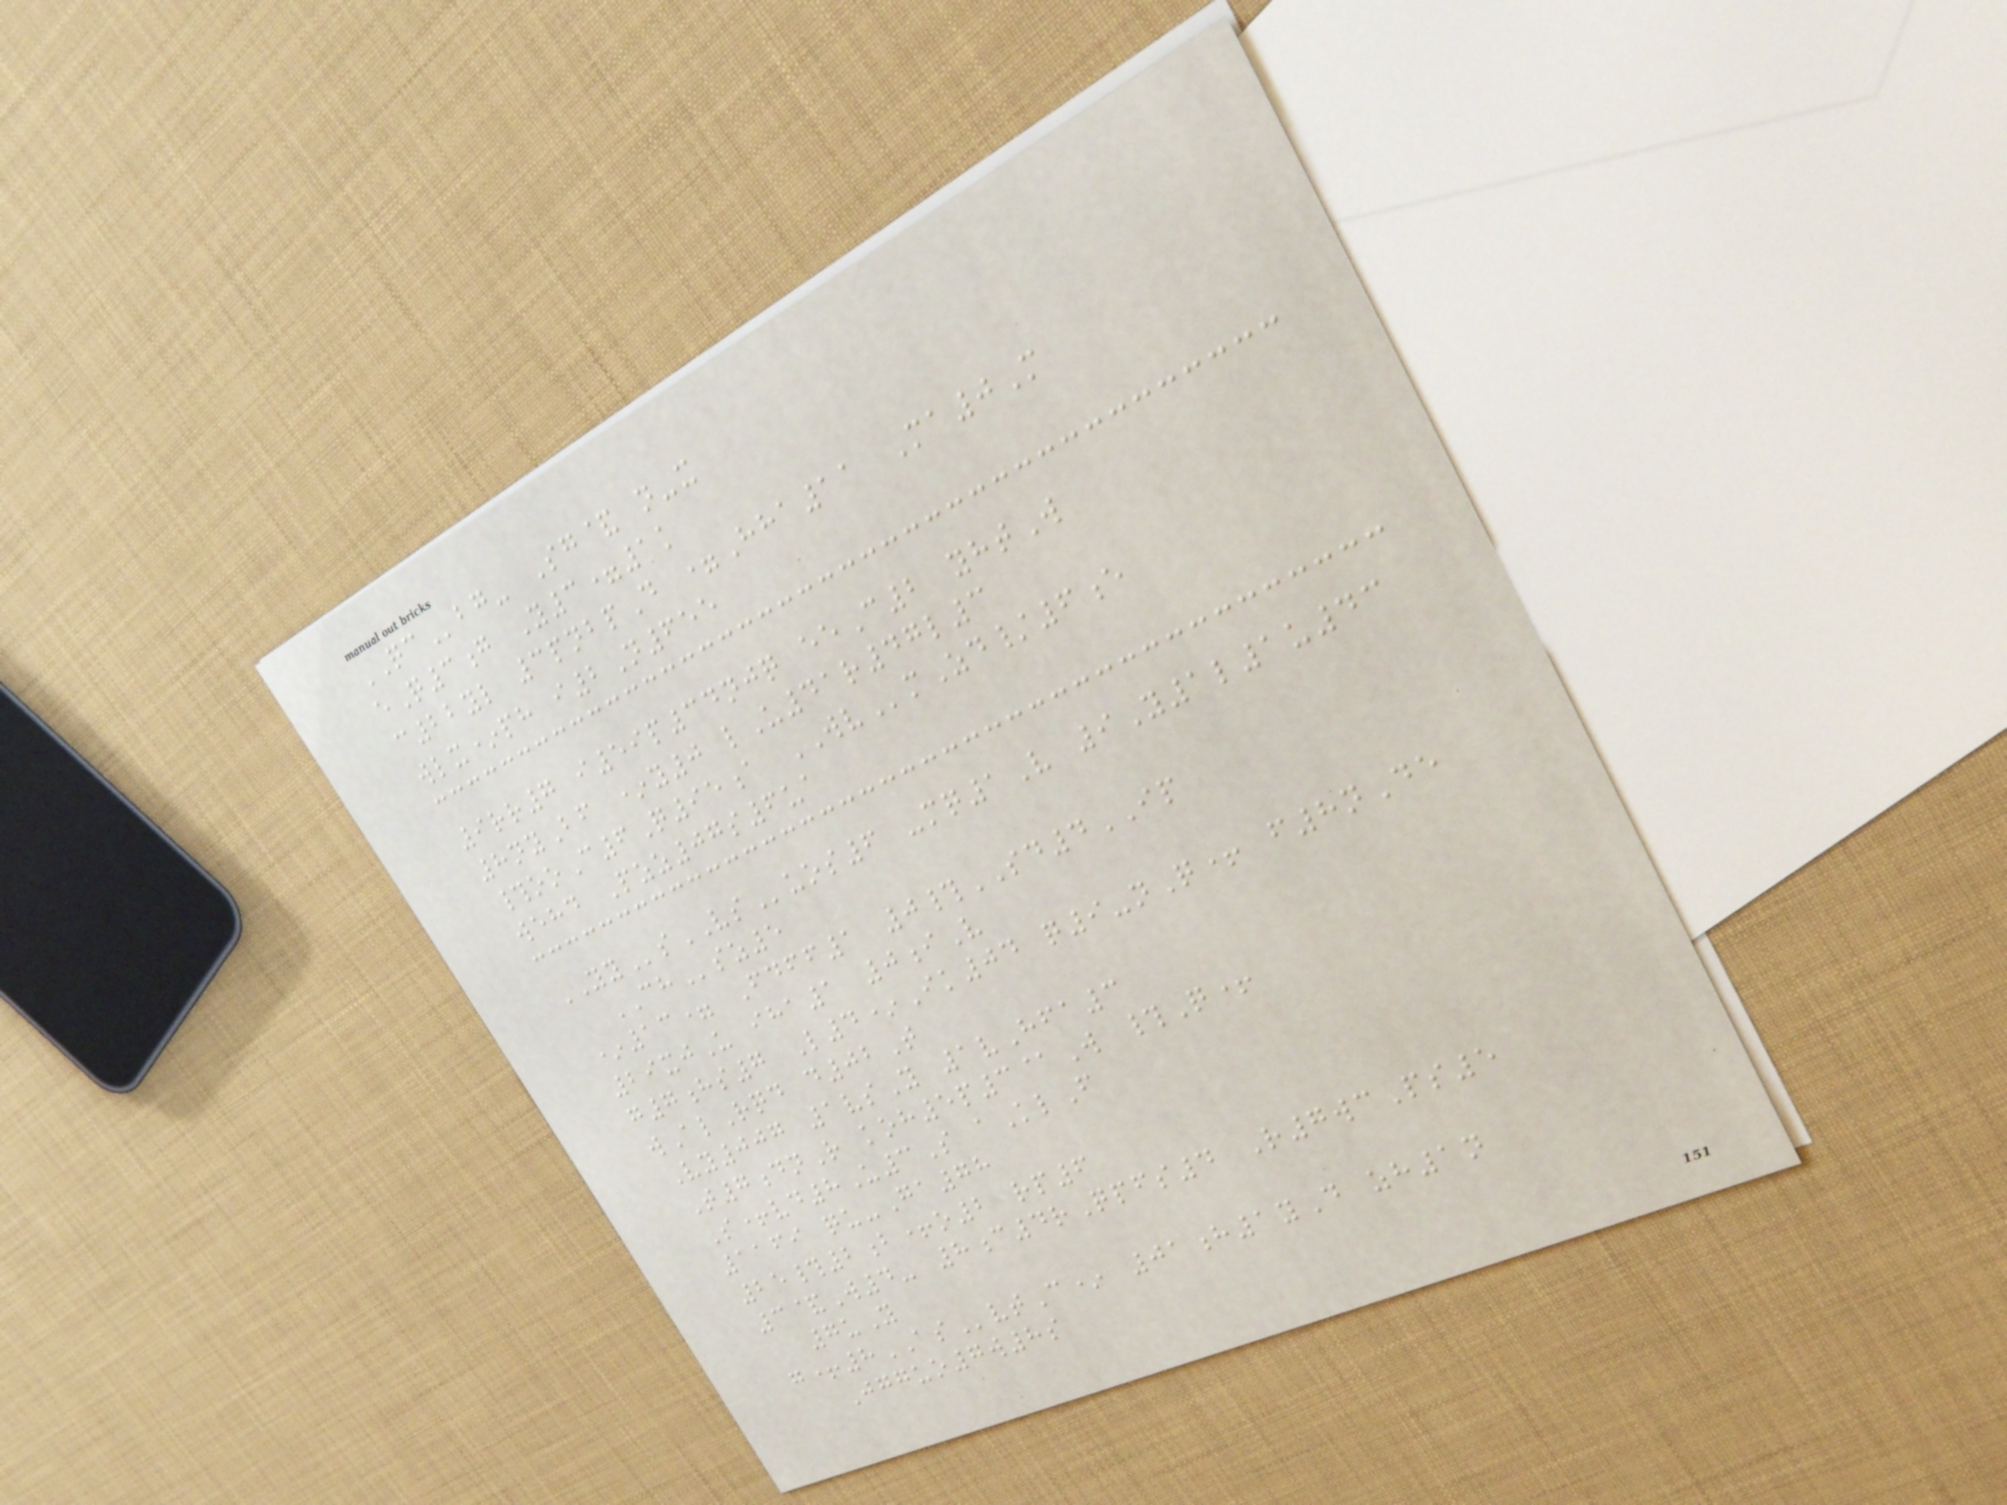QCbg- Sg& n-x
eQ3g Y3=1k
c22yl 3pnbpD =Hha11 Ma0M
wlx*ph i2N655
9rr7 i59p34njq eeC2 yhtW
8nyBf *y0 lU41r47l3
#ooC6Q95a WVmZd/6e
wehd Pzz07s6ua
YYsVSuos6 -mq1V 9Y1l1u43
CHsz5
*13= Fdff1 0#SD4IP
29xjU iha1 0iV
g7hs7 L4*Ik04 q9-nQ+ f8nDe
wAlRqd d02T
Vy007 1vsY 1vHfa3
T7dnR koh5p3@W #Q+
S+vd8U3S aKlF
1169 qu-Ga78
25#2b+o2 rp6
3&W4- 8c4rQpfs4 R7wcPs5
7uY
g+8ASvtC* 01h1yD zh1n
Jgguo7w8s
